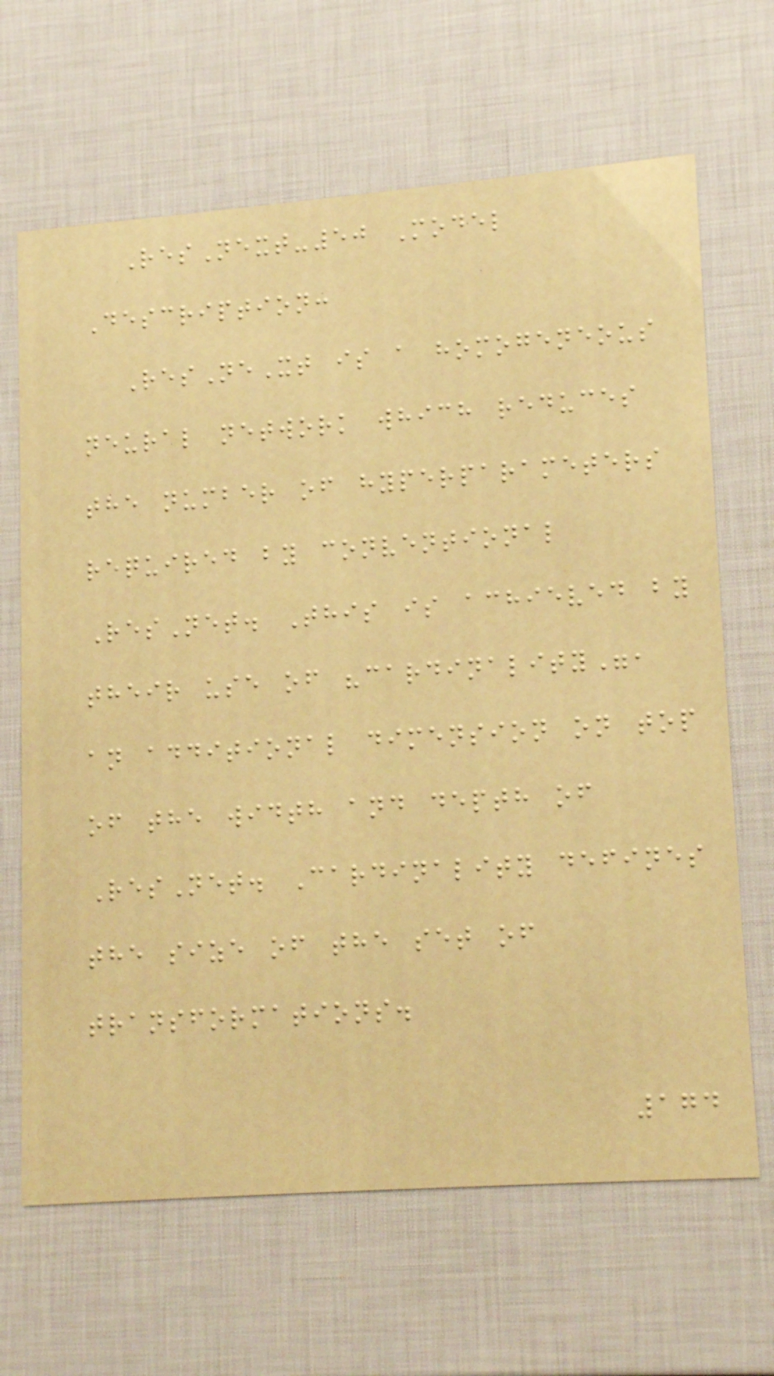ResNext-50 Model
Description:
ResNeXt is a homogeneous
neural network which reduces
the number of hyperparameters
required by conventional
ResNet. This is achieved by
their use of "cardinality",
an additional dimension on top
of the width and depth of
ResNet. Cardinality defines
the size of the set of
transformations.
174
